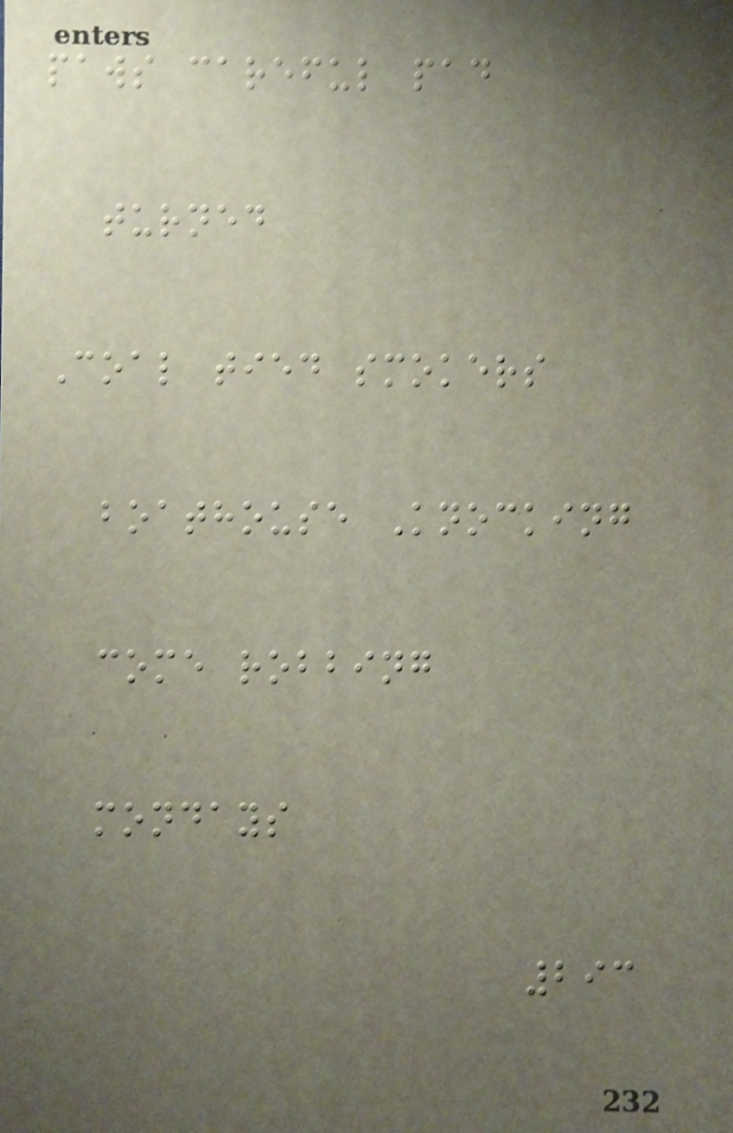paws careful pad
turned
Coal tied smokers
boathouse Knocking
come robbing
mondays
293
